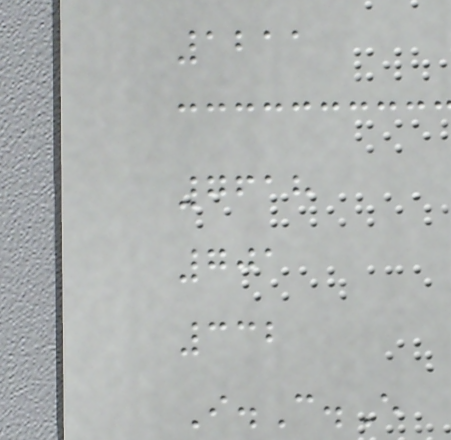1211
7618
701
332
I.C.E
